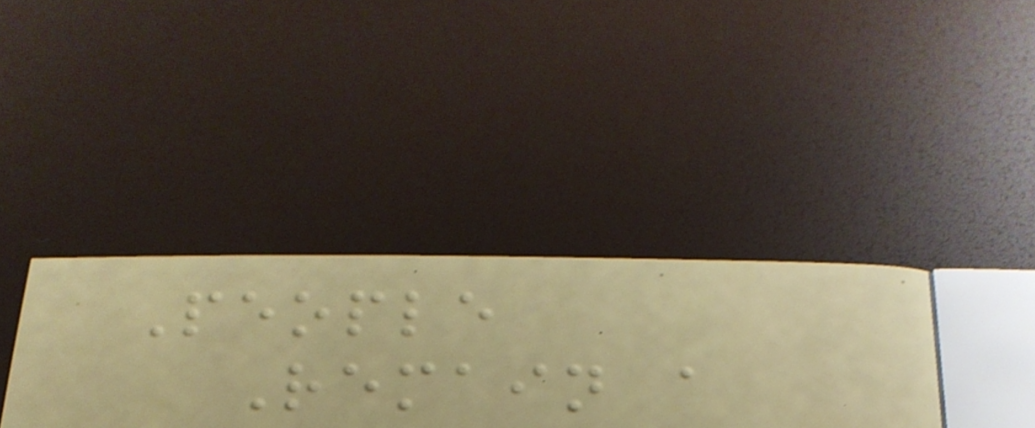People
Remain a
